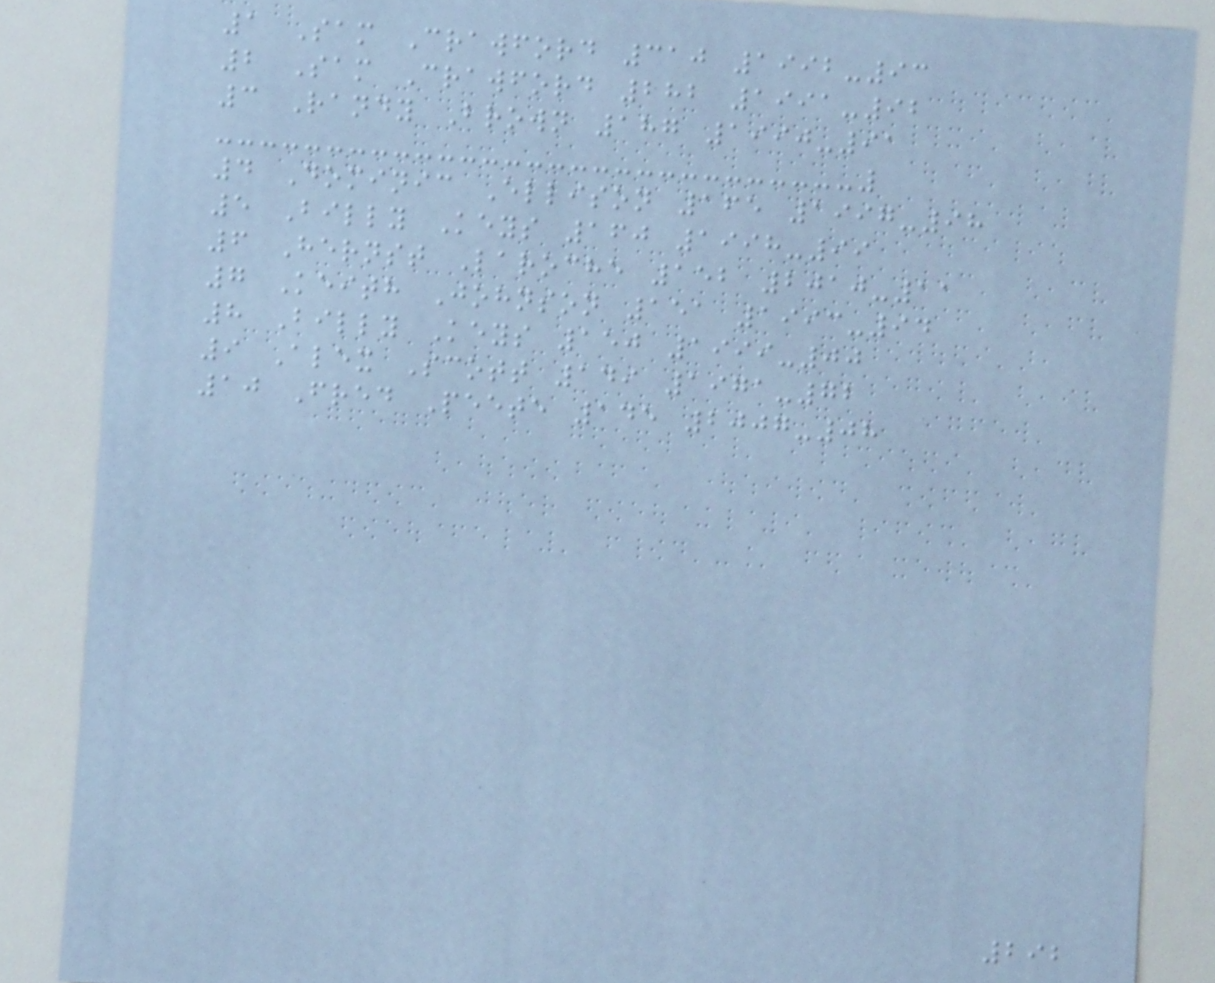1 Sam Crawford 310 1992-93
2 Sam Crawford 282 1991-92
3 Randy Brown 187 1990-91
4 Dominic Ellison 165 1997-98
5 Billy Keys 160 1998-99
6 Hernst Laroche 152 2010-11
7 Keith Johnson 151 1993-94
8 Billy Keys 150 1999-00
9 Alex Scott 149 1971-72
10 Fred Peete 145 2007-08
292
